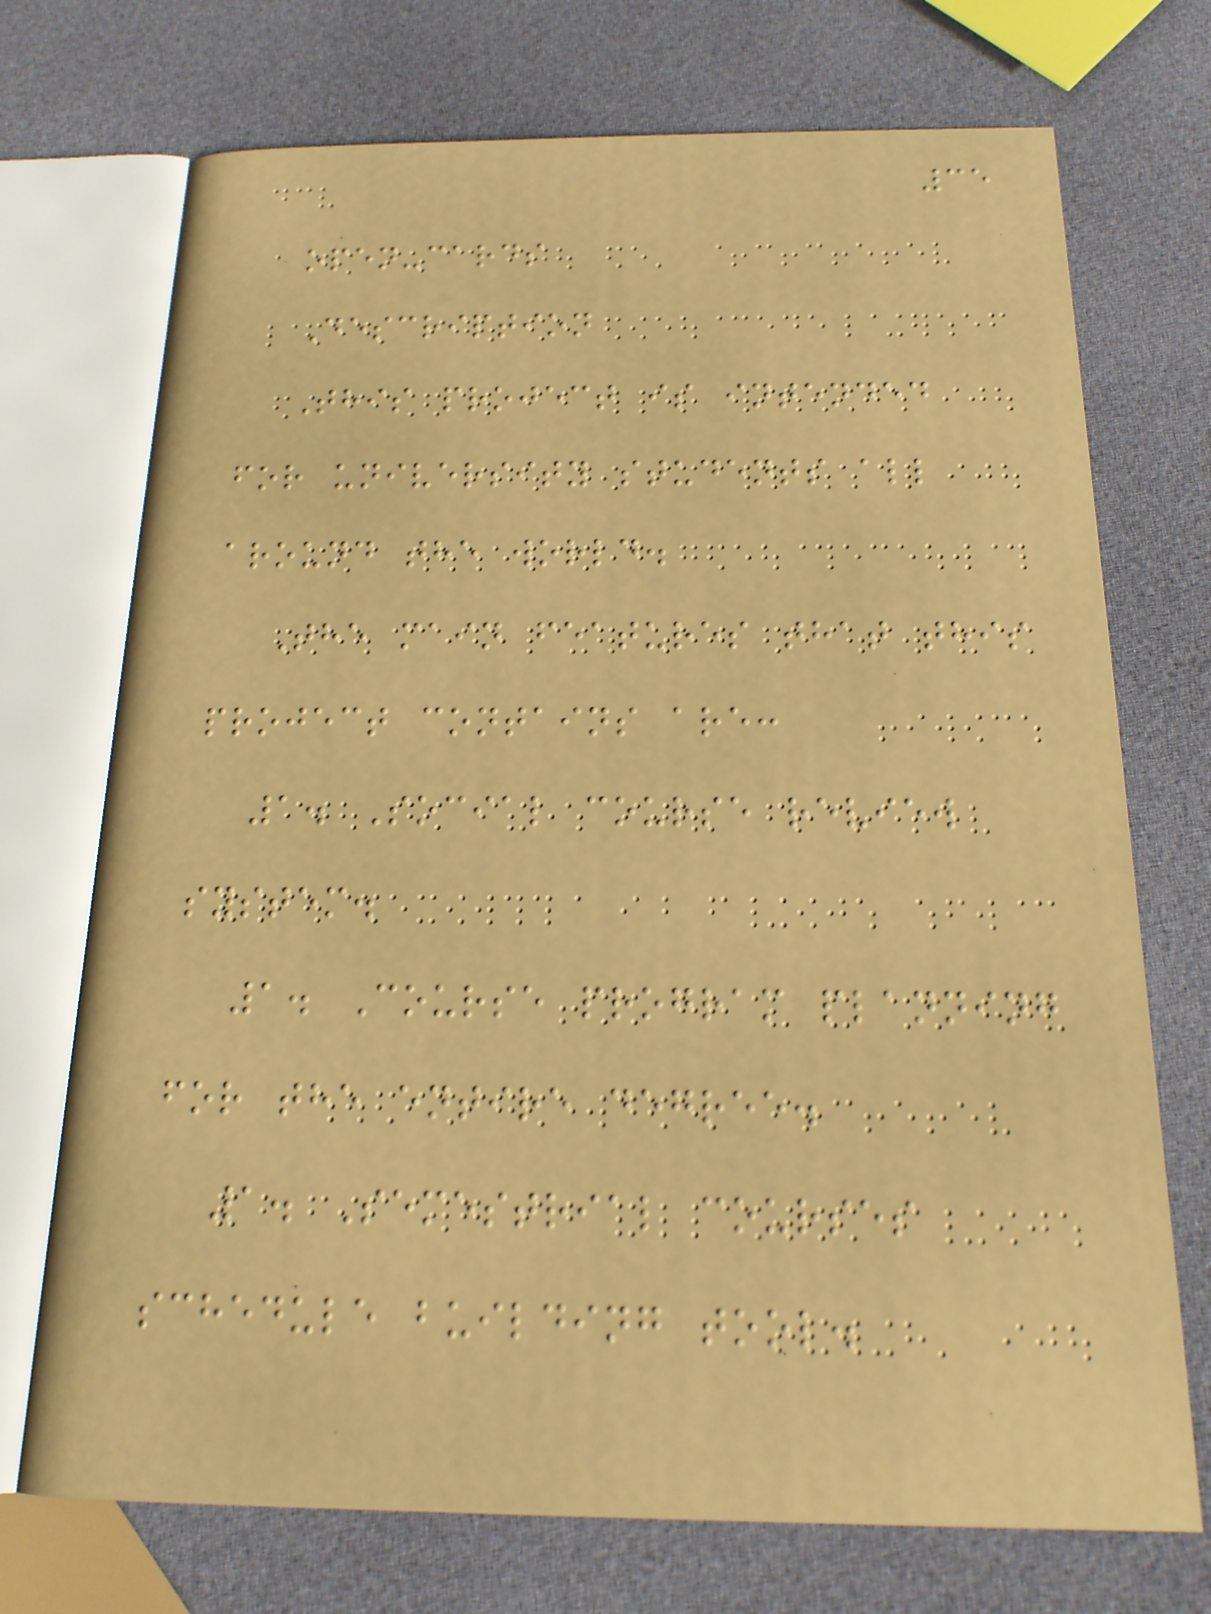35
open-cards
Description
This project is intended
for university students all
around the world.
The main features that this
project contains are:
1. Social course review
system.
1. Course program planning
for the entire degree.
1. Semestrial courses
schedule building tool.
